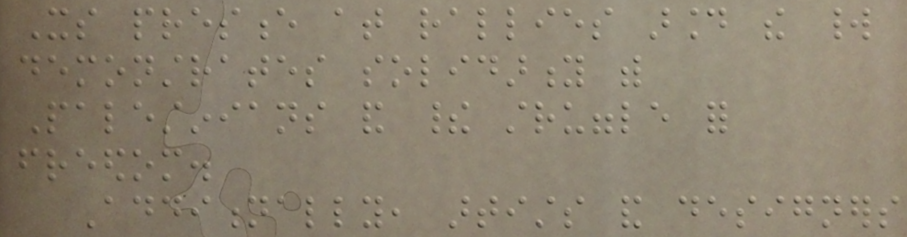Its presence at rallies around the world
demonstrates solidarity with
Palestinians and their struggle for
freedom.
Additionally, artists and designers
